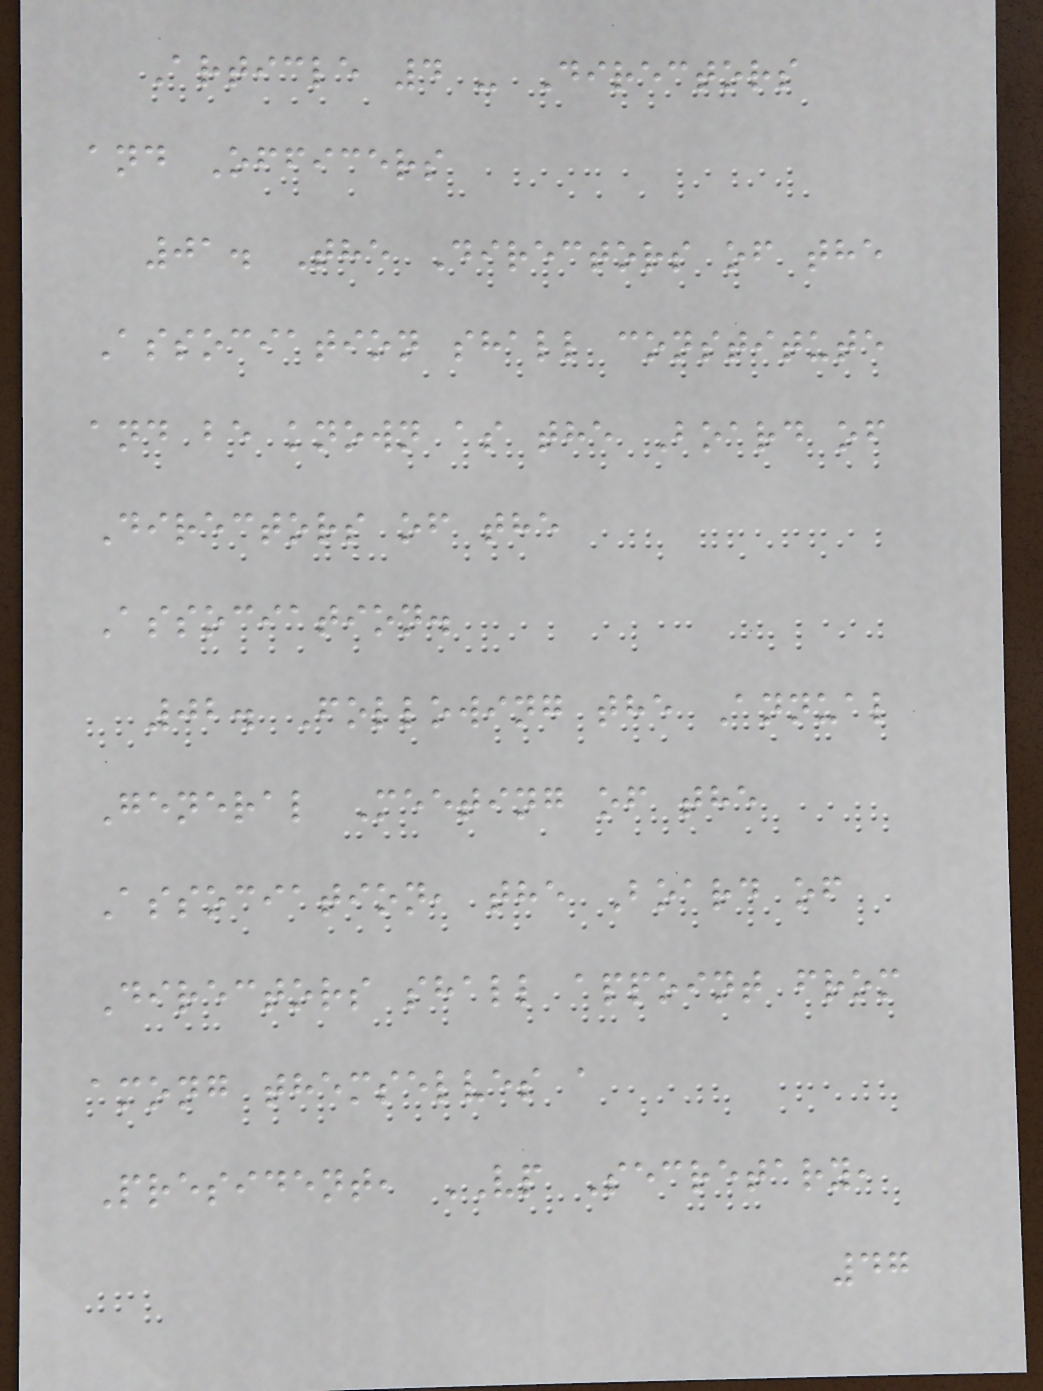Article 4 - Directors
and Officers
01. The Directors of the
Association shall constitute
and be known as the Board of
Directors of the
Association.
02. Following the Annual
General Meeting of the
Association, the Board of
Directors shall appoint from
among themselves a
President, VP Secretary,
47
